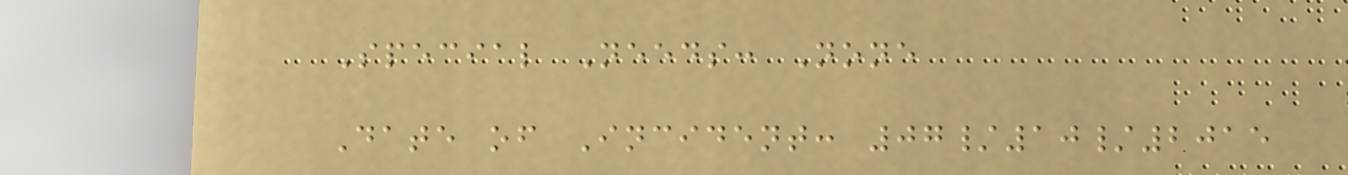Special Needs: None
Date of Incident: 07/10/2015
